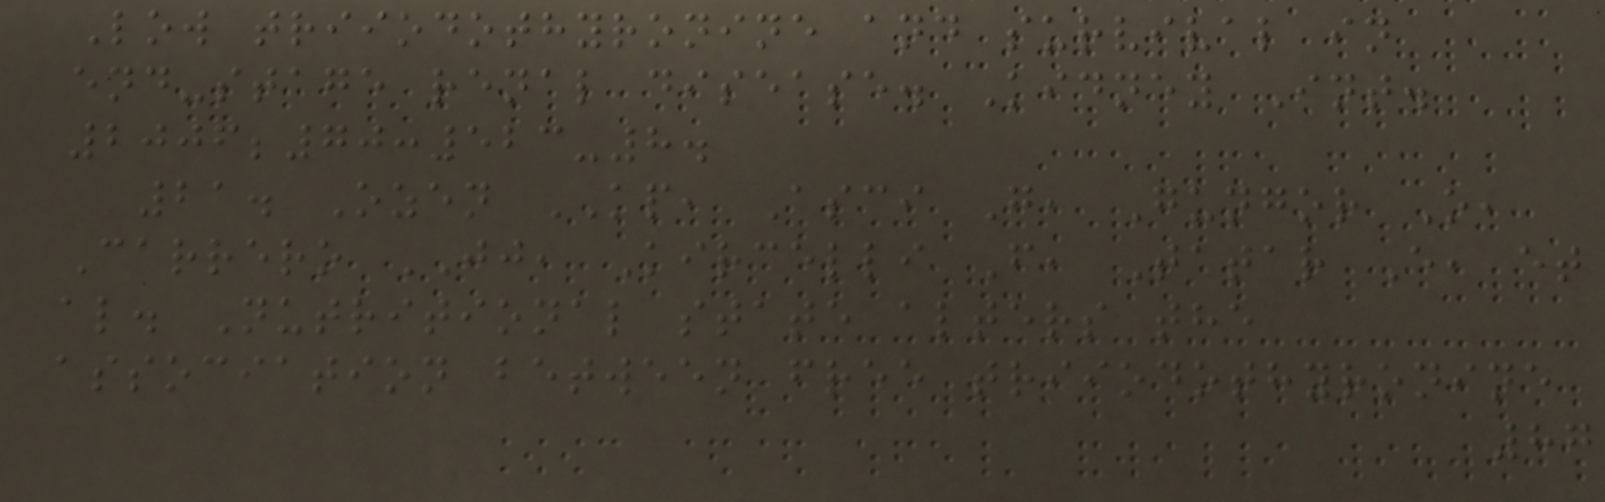Low triiodothyronine and survival in
end-stage renal disease. Kidney Int.
2006;70:523-8.
21. Ozen KP, Asci G, Gungor O,
Carrero JJ, Kircelli F, Tatar E, et
al. Nutritional state alters the
association between free triiodothyronine
87
